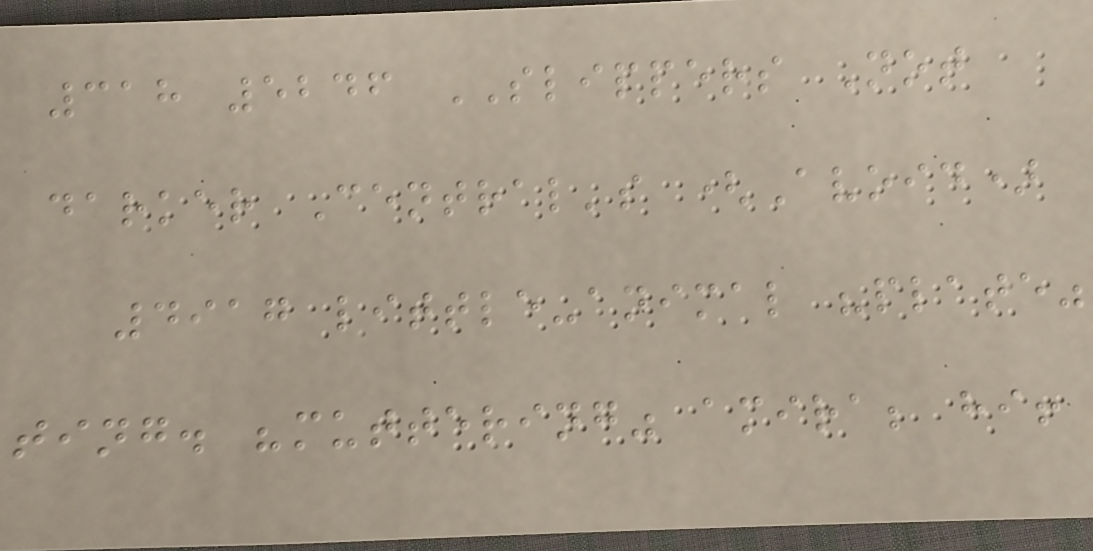318 5246 SLIPPERS Not
darker Central's (Avoid)
4917 little-animal "plate"
ting. "muttering" amira; hi!
